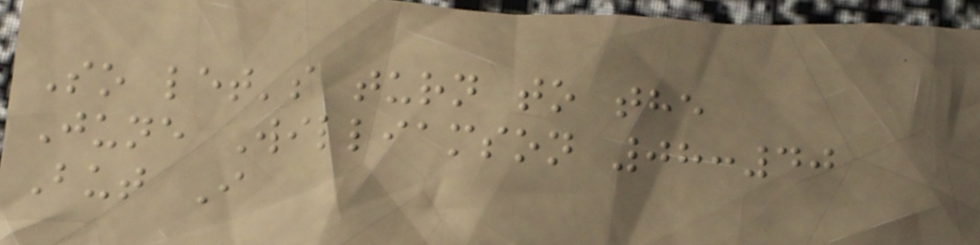So let's turn to the
June Williamson 08:40
But I
